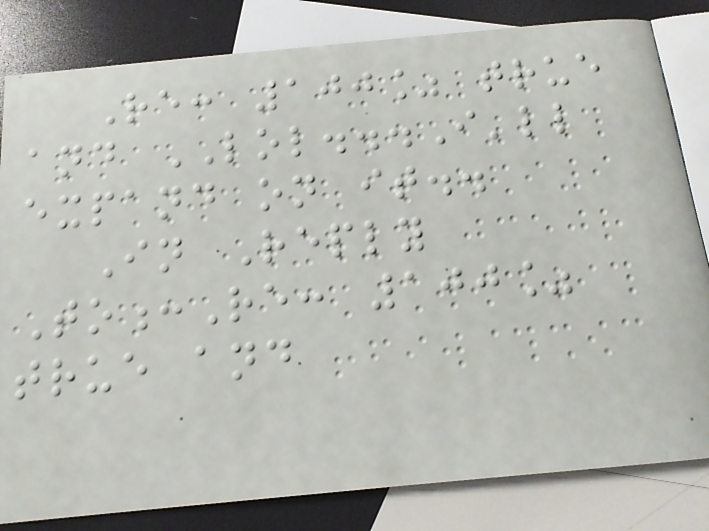Re: 100% true
and LOL...I'll
expand on it..
In Reply
To:Re: 100%
true and
